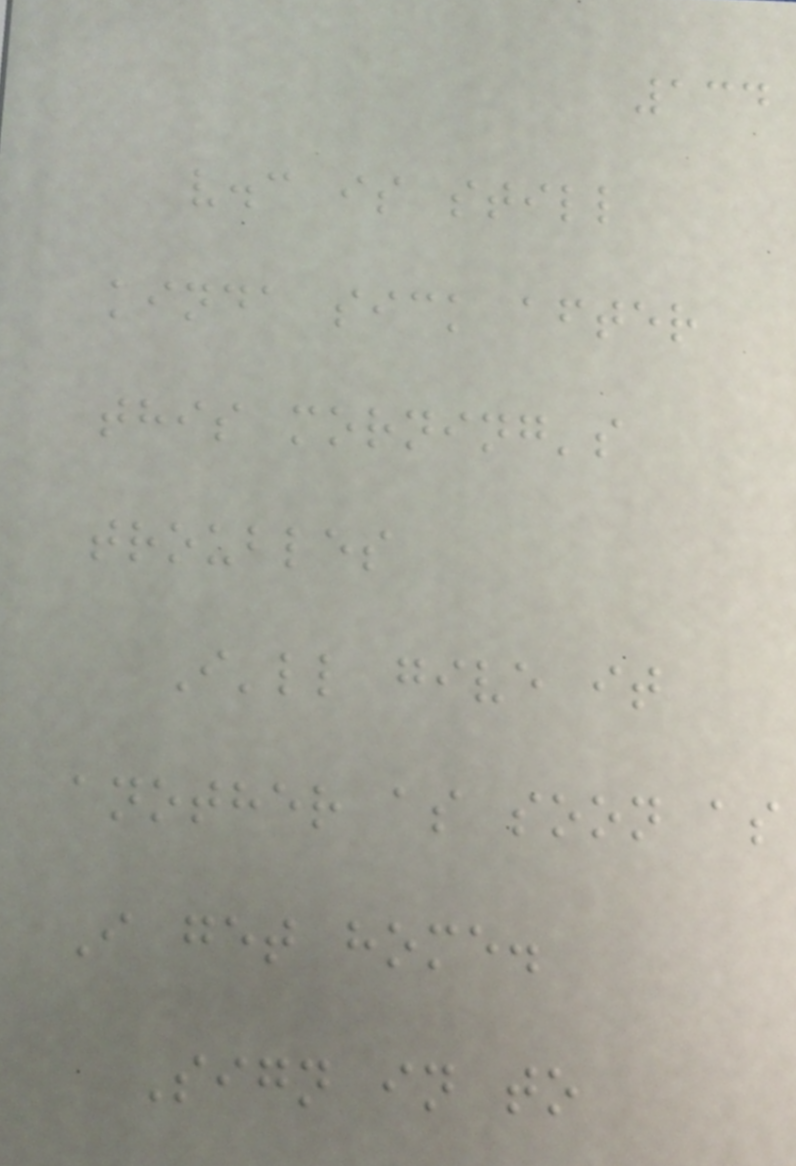134
v.c is still
kinda sick after
this morning's
troubles
I'll give it
another as soon as
I get home.
Sign in to
